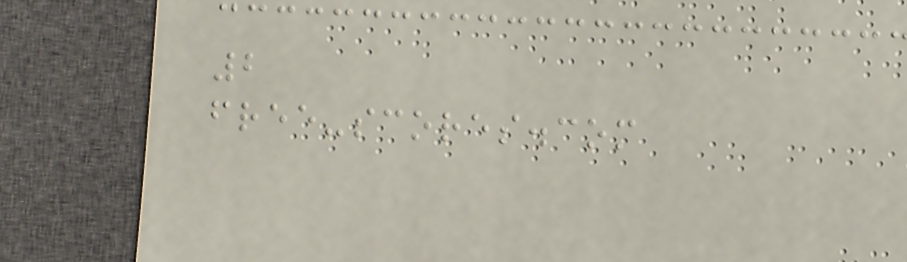2
free-scores.com
